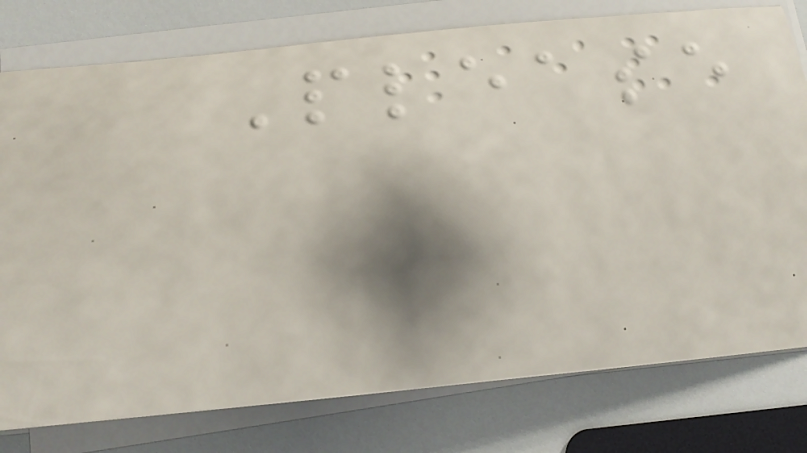Please
